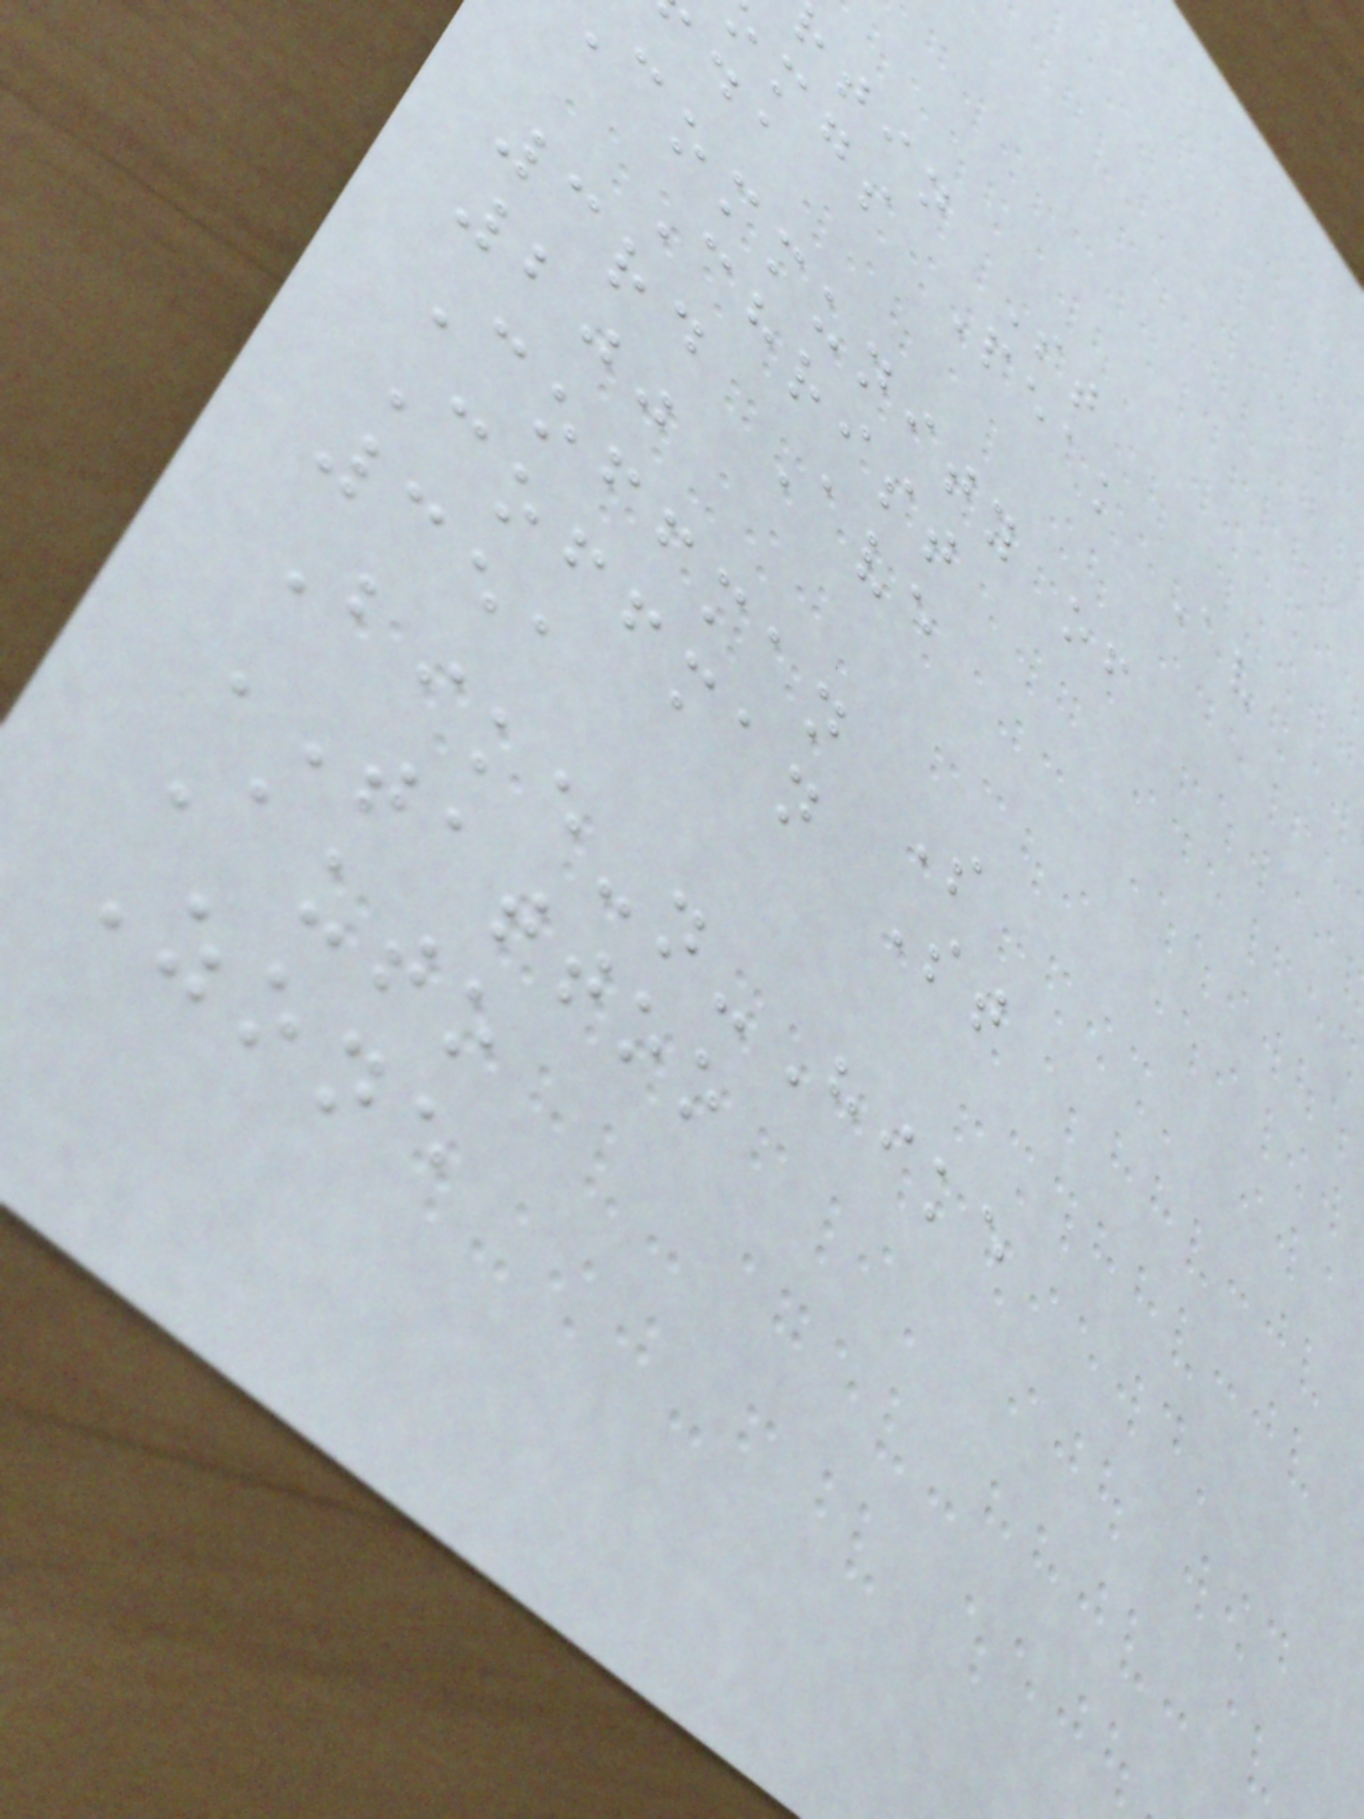tin St
mgs Peak Av
community of
Christ
3rd Ave
200
Coffman S
Coffman St
351
Bike-n-Hike
TATTOO
Auto
Zone
